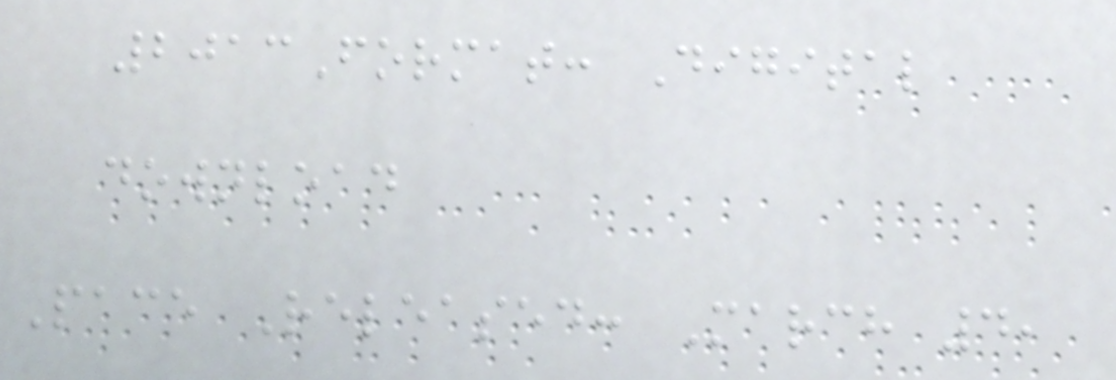2013Format: Digital
download
Pace Released: March 4,
